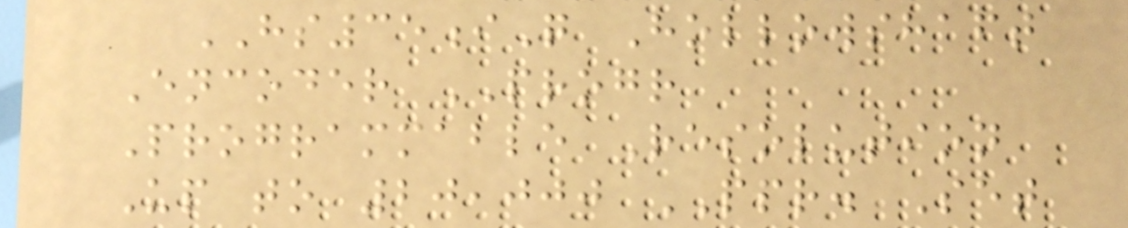HS35iQ Hollowshaft
Encoder PROGR
Programmable Resolution
Up to 20,000 PPR. Set
